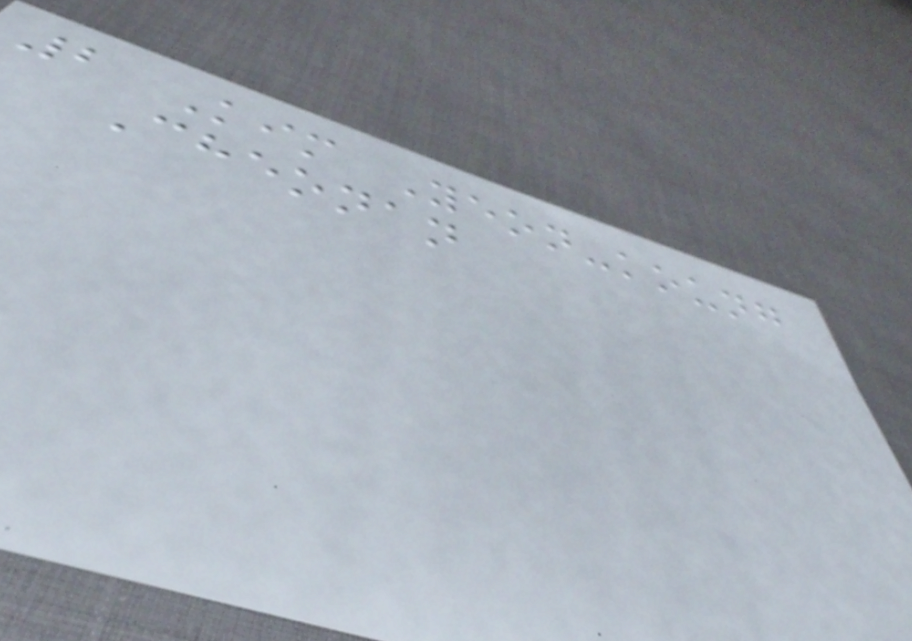2 Kim Yeon-koung
Cheonan
